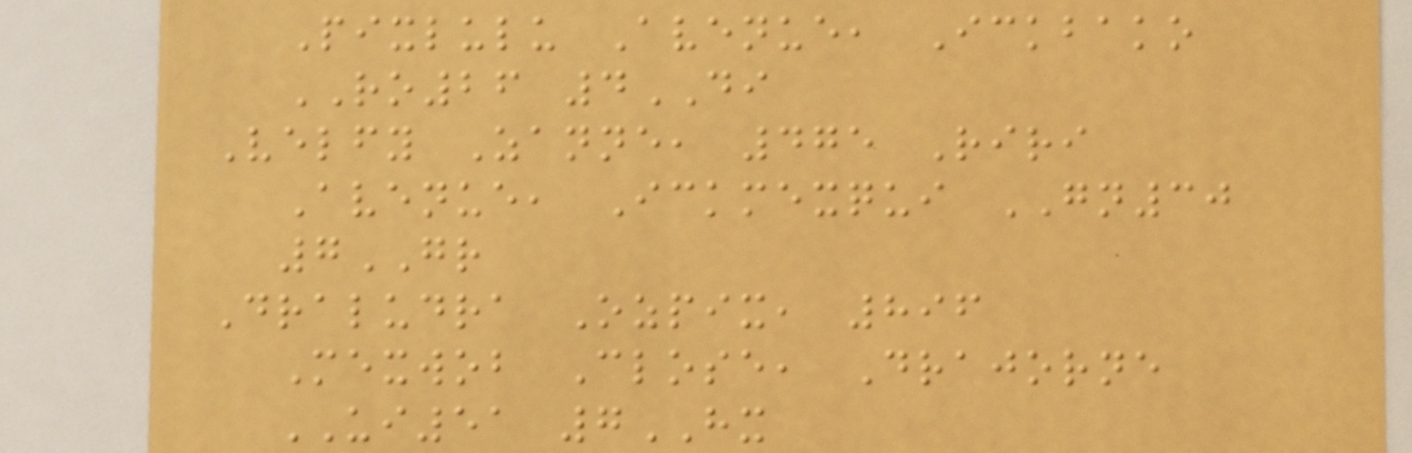Pixlulu Avenue, Ickbako
RO26 4DI
Velfy Zanne, 475 Riri
Avenue, Ickmexqui GN30
7GR
Draludra Ozpix, 896
Mexwob Close, Drajorne
UI51 7HX
